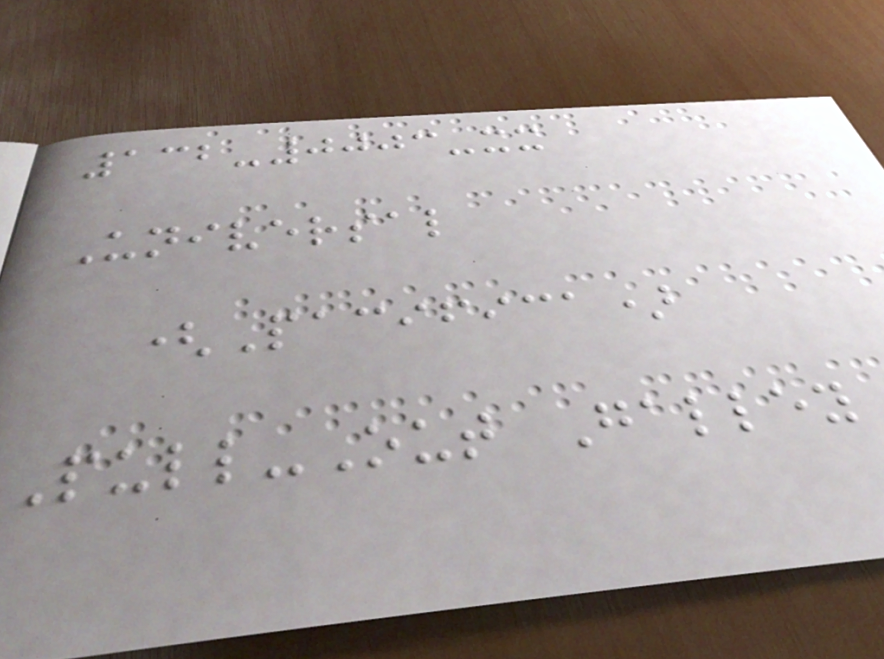132-0003-xx
Universal
(Pacifica)
Pull-Out Galley
